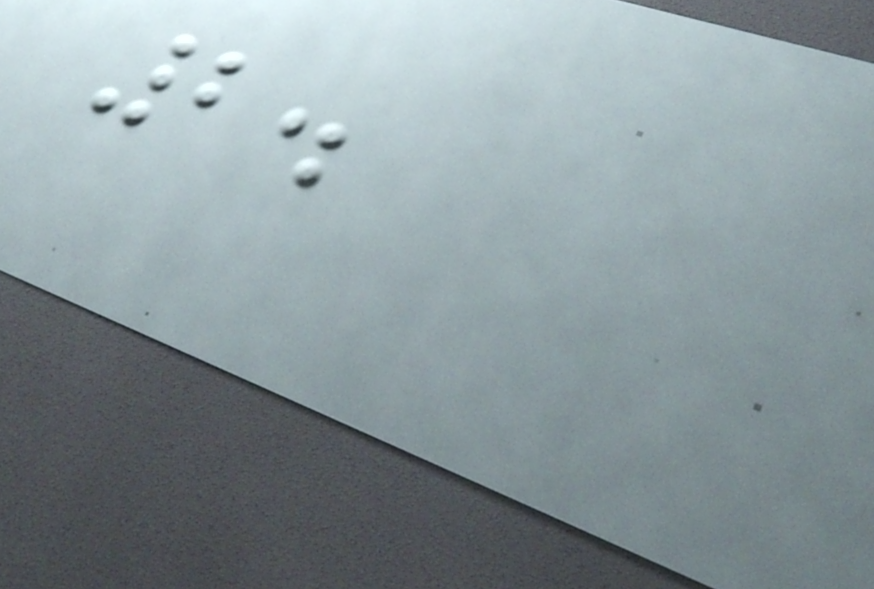2.
